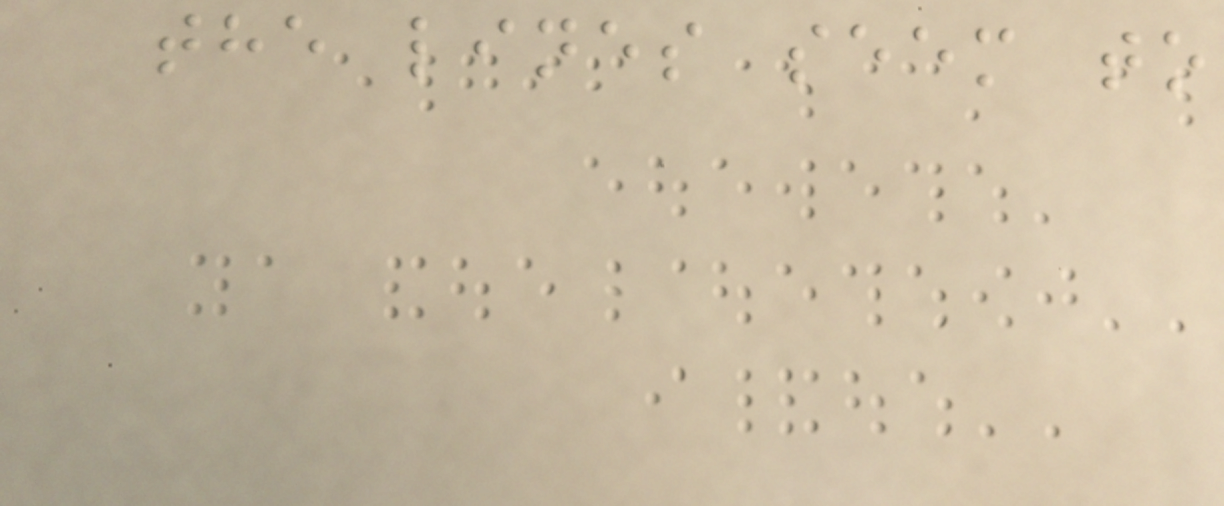the lines seem to
